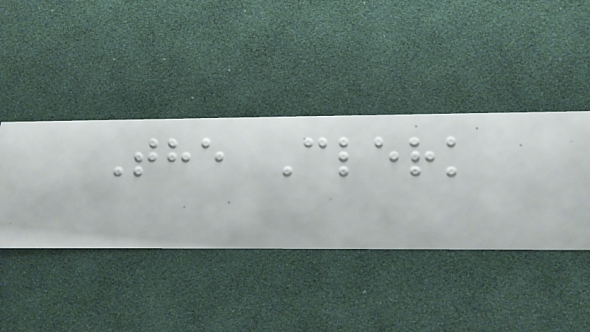The Clerk
